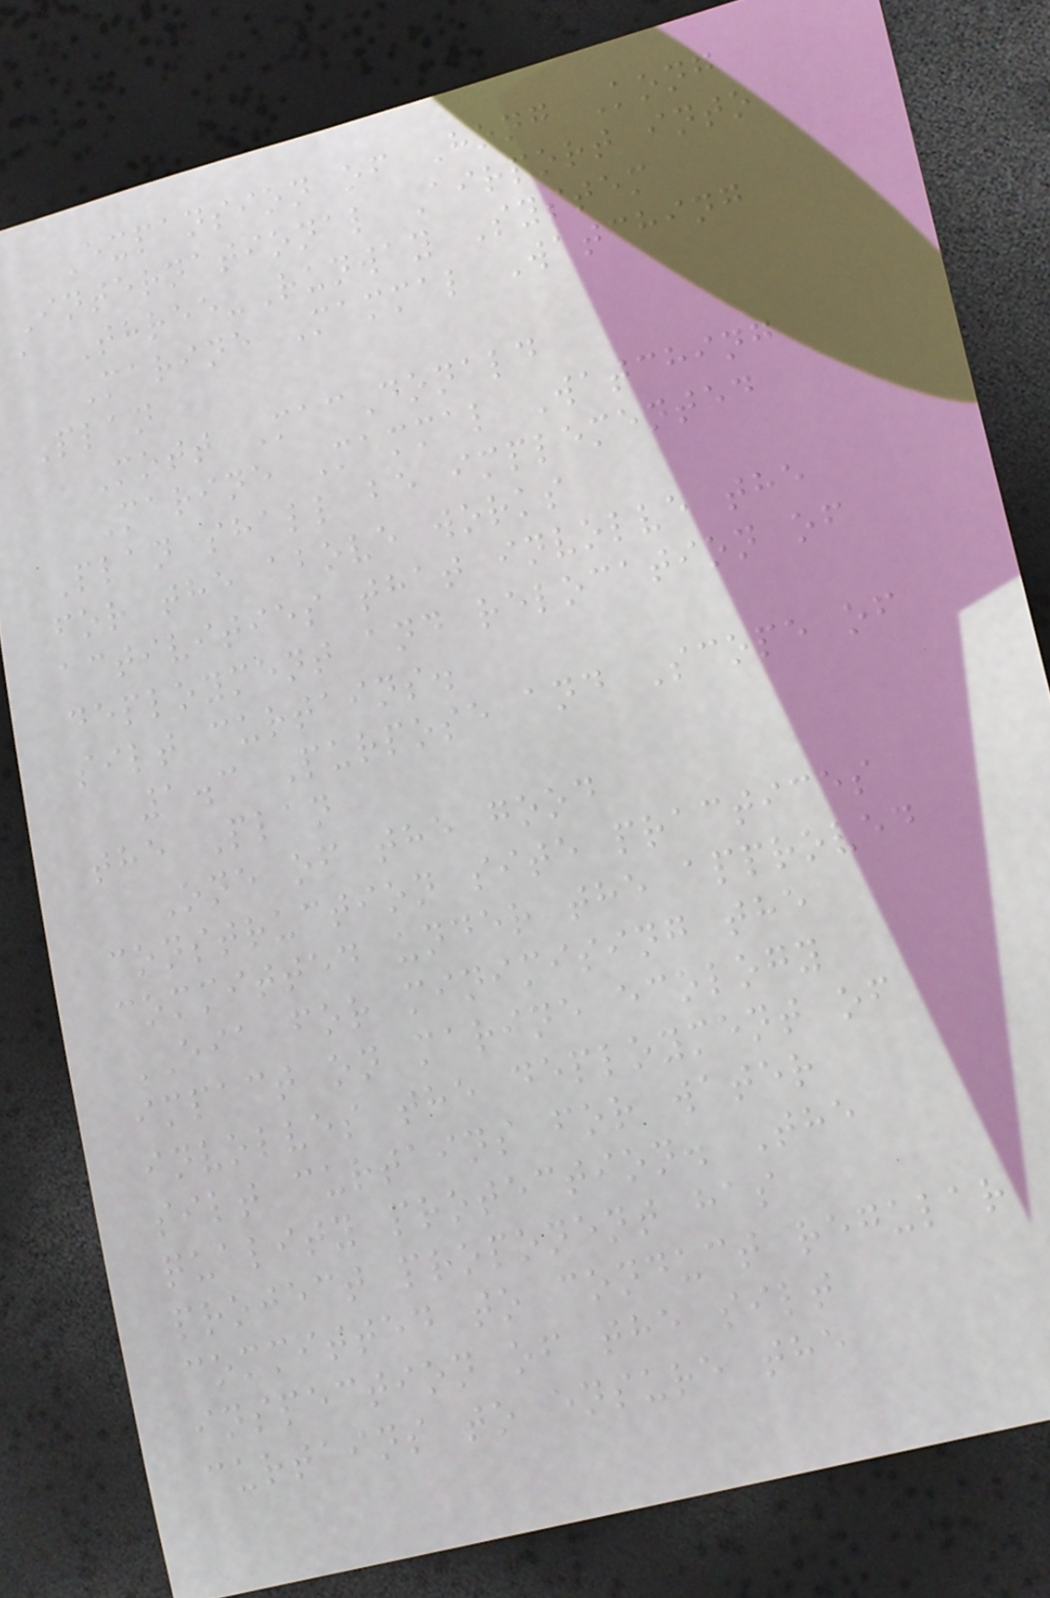Expansion of Hong Kong
International Airport into
a Three-Runway System
Marine Mammal Watching
Plan
Mott MacDonald
Marine Mammal Watching
Plan shall be implemented
for the above works
activities that involve the
deployment and relocation of
silt curtains.
1.3 Purpose and Scope of
the Plan
One of the good
construction site practices
committed under the approved
EIA for minimising the
impact on marine ecology
involves the deployment of
silt curtains for water
quality protection. The
project proponent has
committed to conduct regular
inspection of the silt
curtains to ensure the
